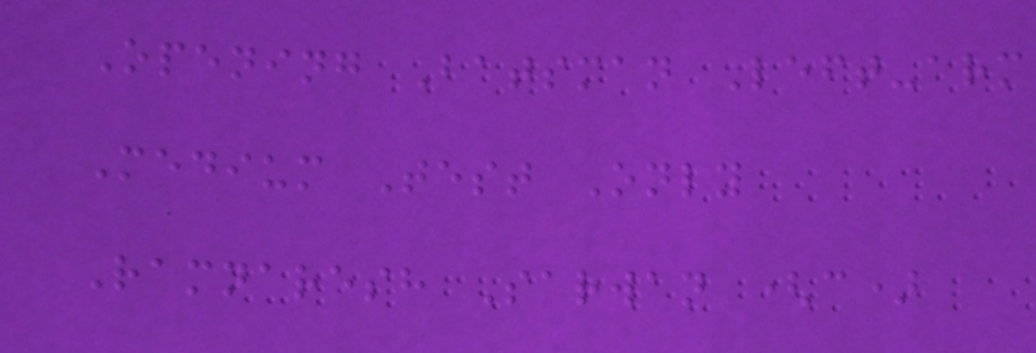Opening Batsman Left-arm
Medium Test Only
Ramnaresh Sarwan (c)
